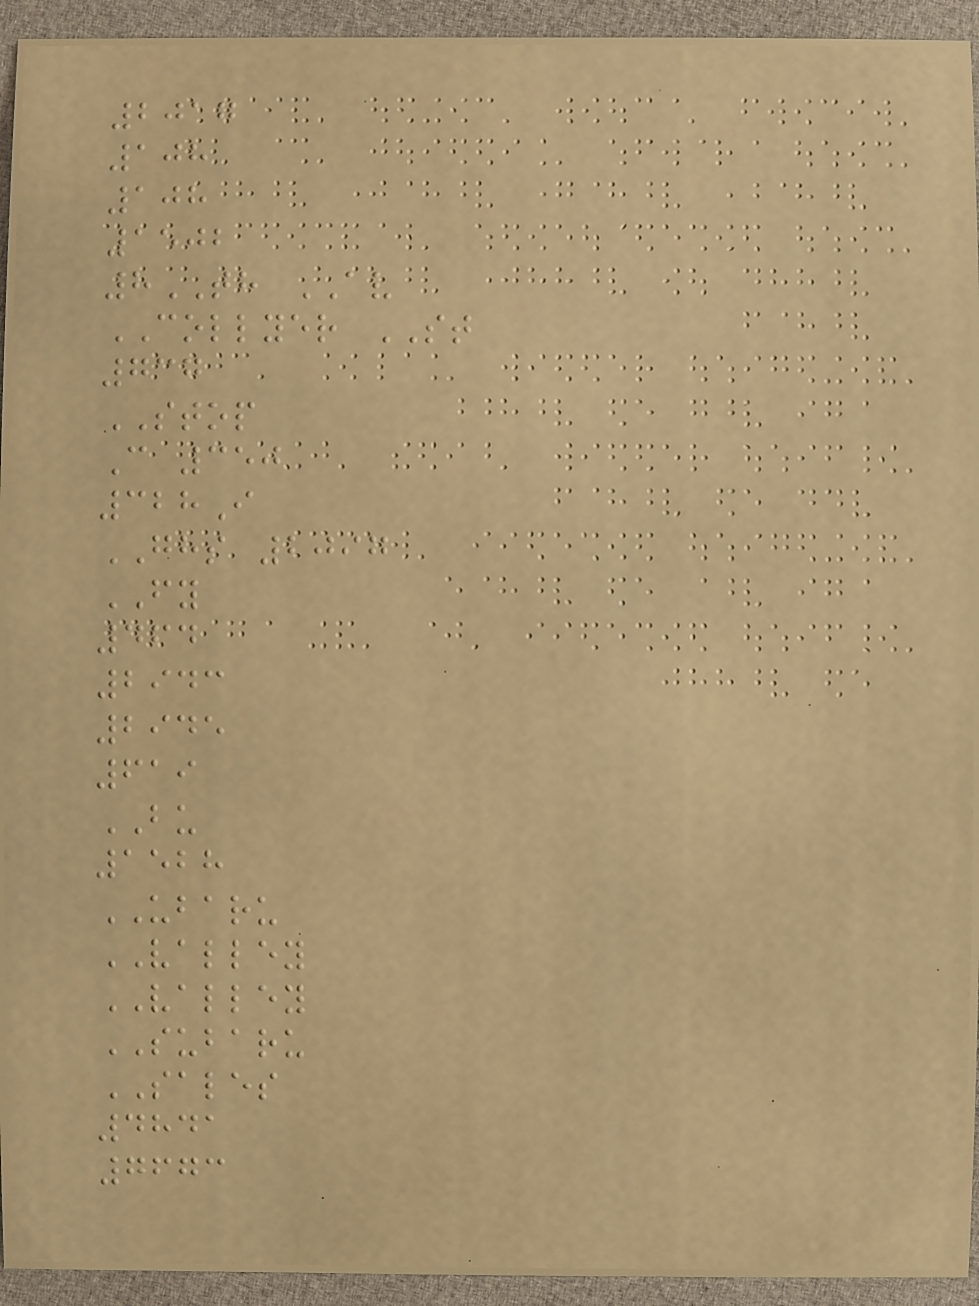2017
108
108
1502
8TH AV
COLLYER ST
737
STOP
C 350
328I
GHS 2097
FY
464
2943
2945
619
BU
1528
UBARU
VALLEY
VALLEY
SUBARU
SALES
4841
7673
